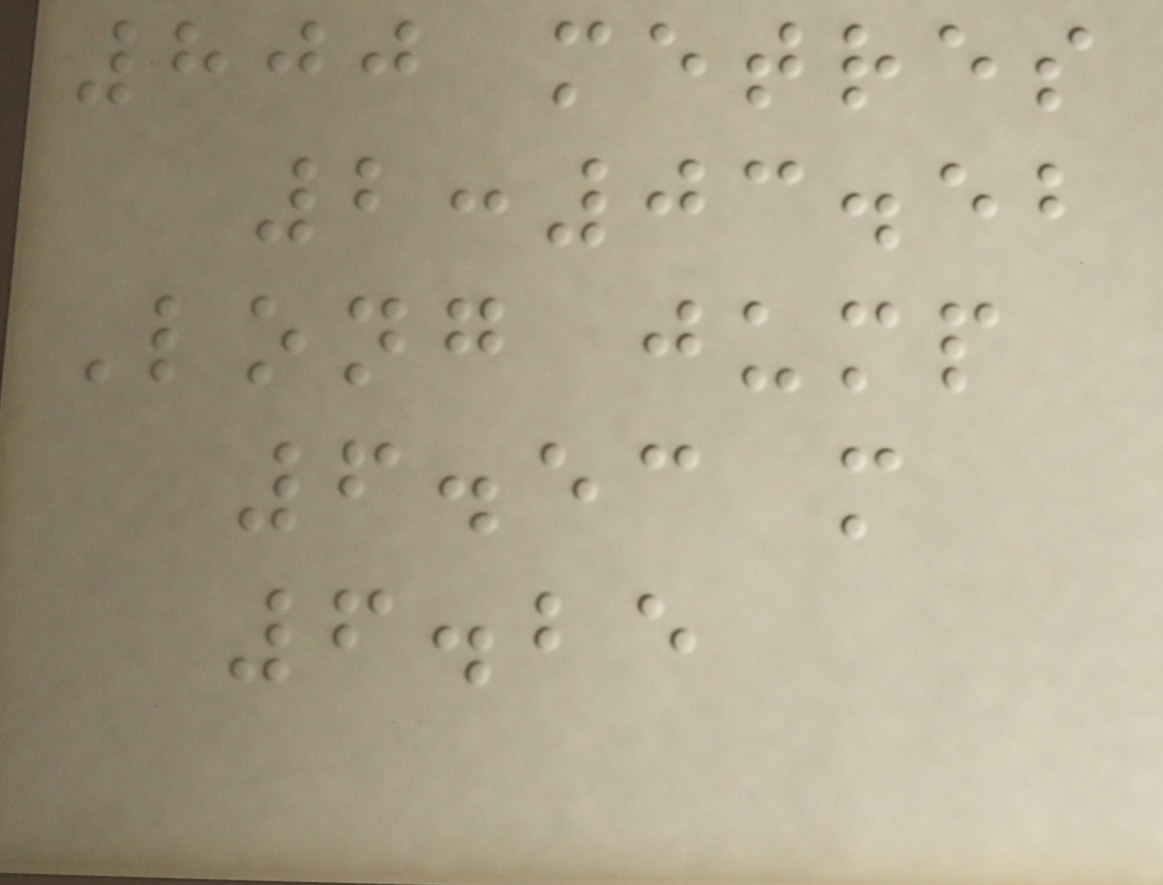800 metres
2:03.52
Long jump
6.53 m
6.25
